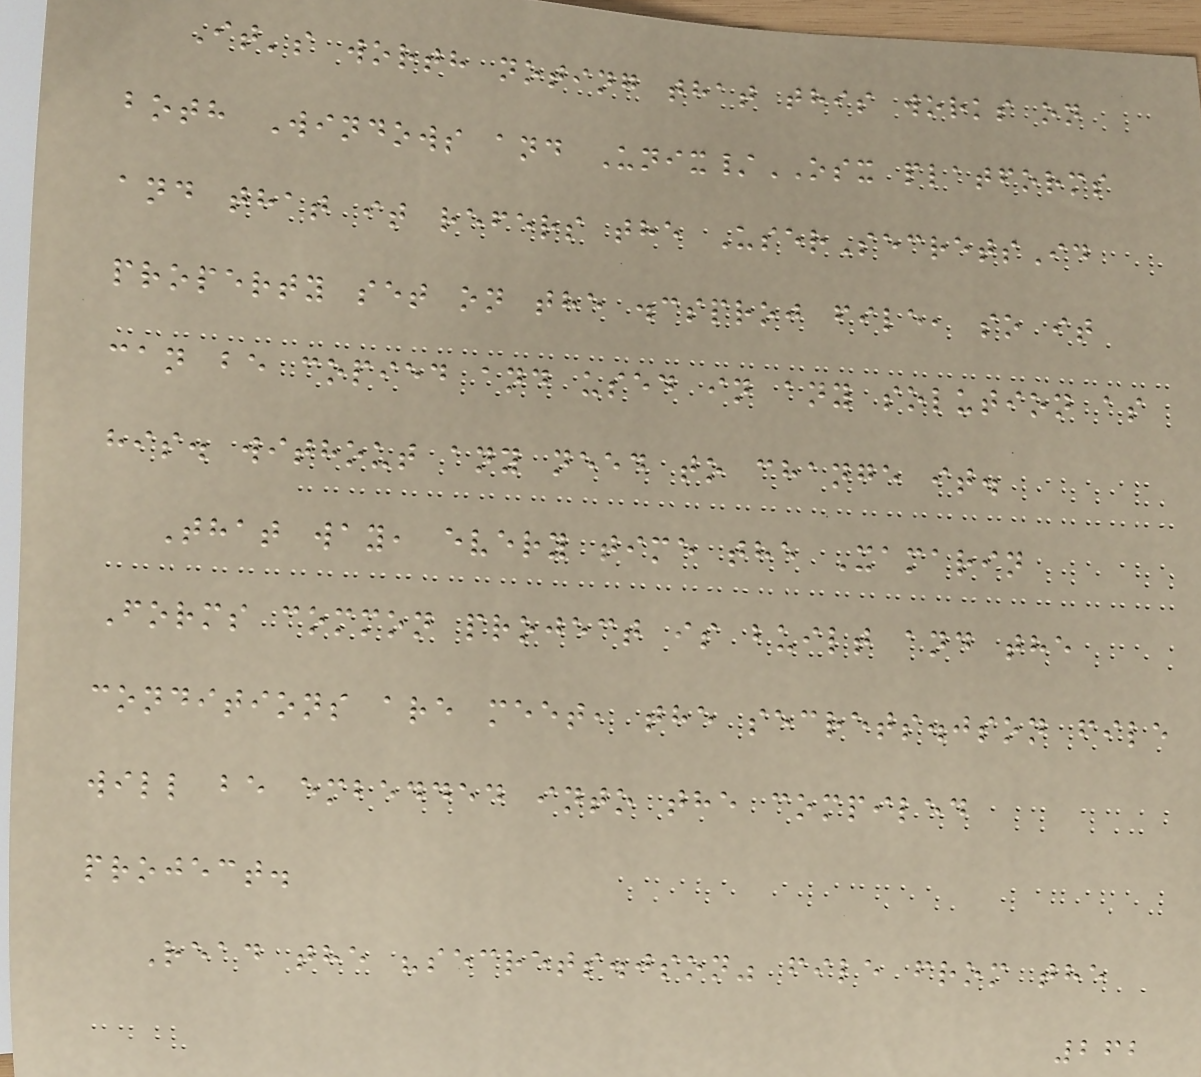It's worth noting that this works on
both Windows and Unix/OSX platforms
and that it refers the UserSecretsId
property set on the .csproj file, so it
can be copied and used in any solution as
his. without any need to change it.
That way, every time the Xamarin
Forms common project is built and the
conditions are meet, the secrets.json file
will be embedded into the compiled
project.
Read the "secrets.json" file from the
262
